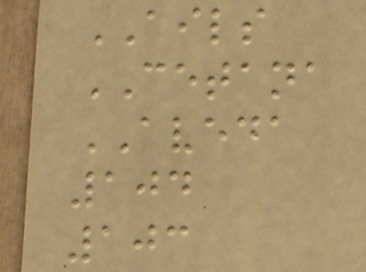AILS
CETANA
AVEDA
104
103
